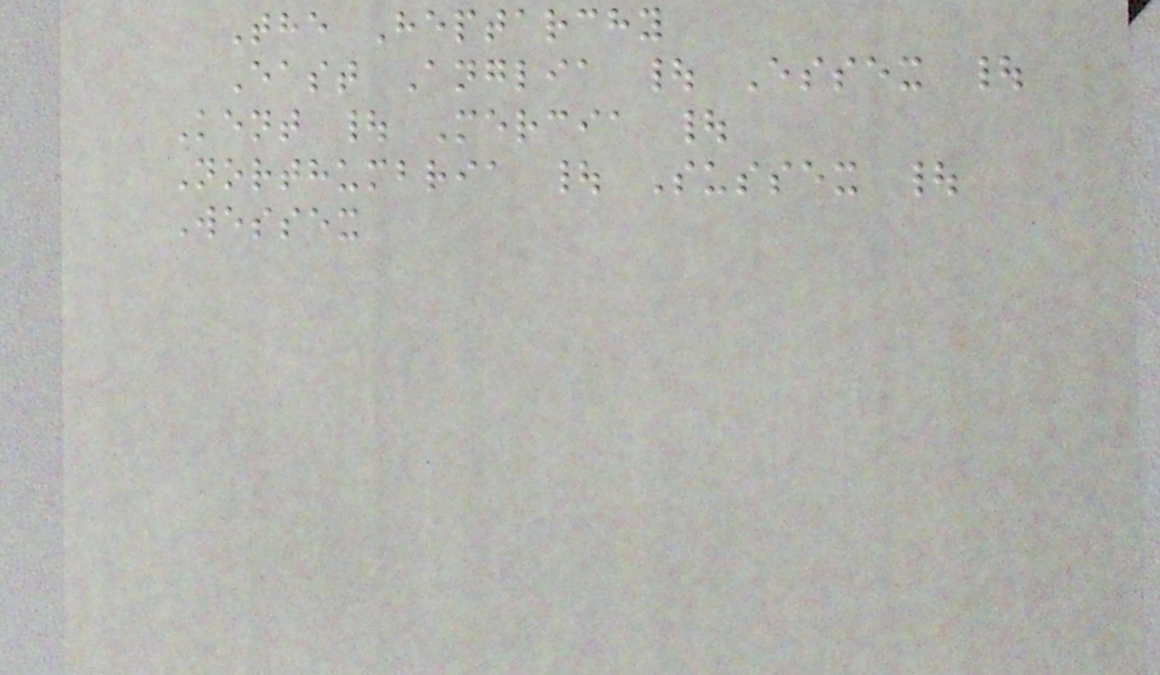The Heptarchy
East Anglia | Essex |
Kent | Mercia |
Northumbria | Sussex |
Wessex
